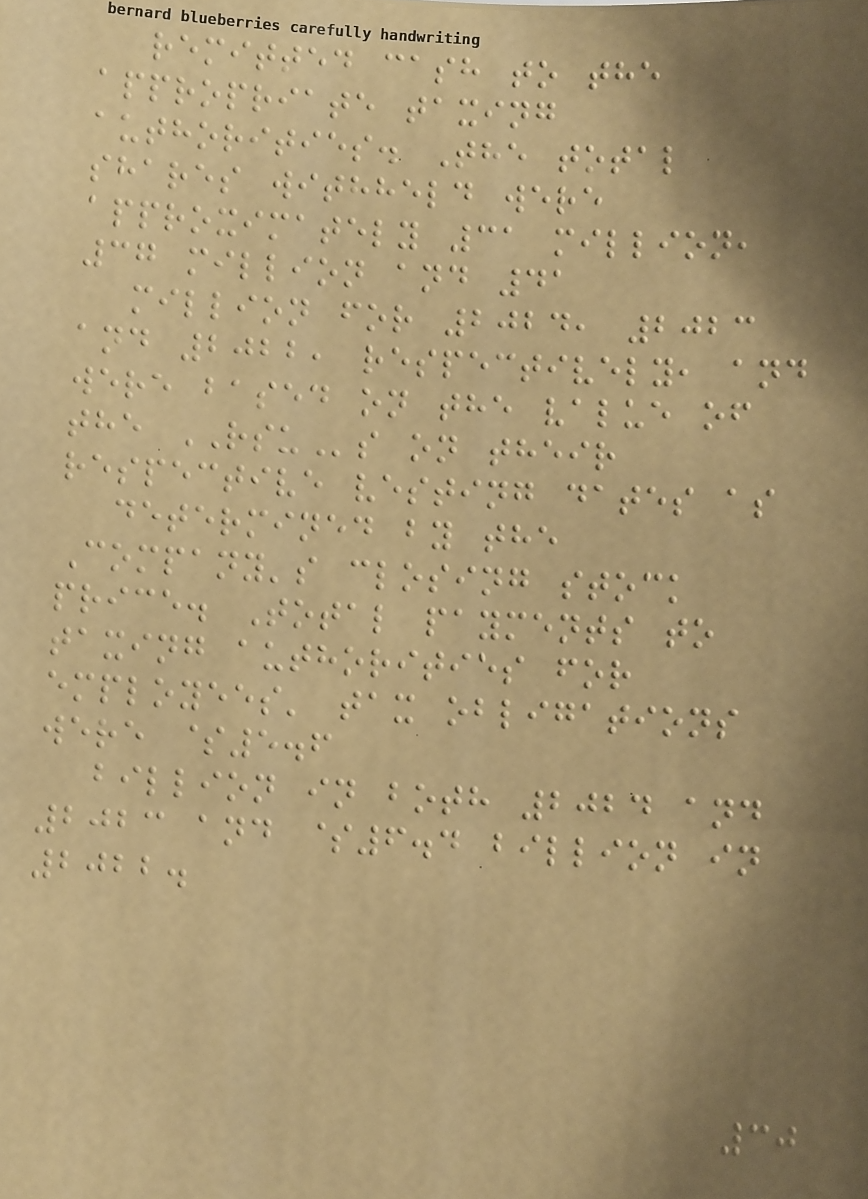remitted cash to the
appropriate taxing
authorities. The total
shares withheld were
approximately 31 million,
37 million and 41
million for 2024, 2023
and 2022, respectively, and
were based on the value of
the RSUs on their
respective vesting dates as
determined by the
Company's closing stock
price. Total payments to
taxing authorities for
employees' tax obligations
were $5.6
billion in both 2024 and
2023 and $6.4 billion in
2022.
30
